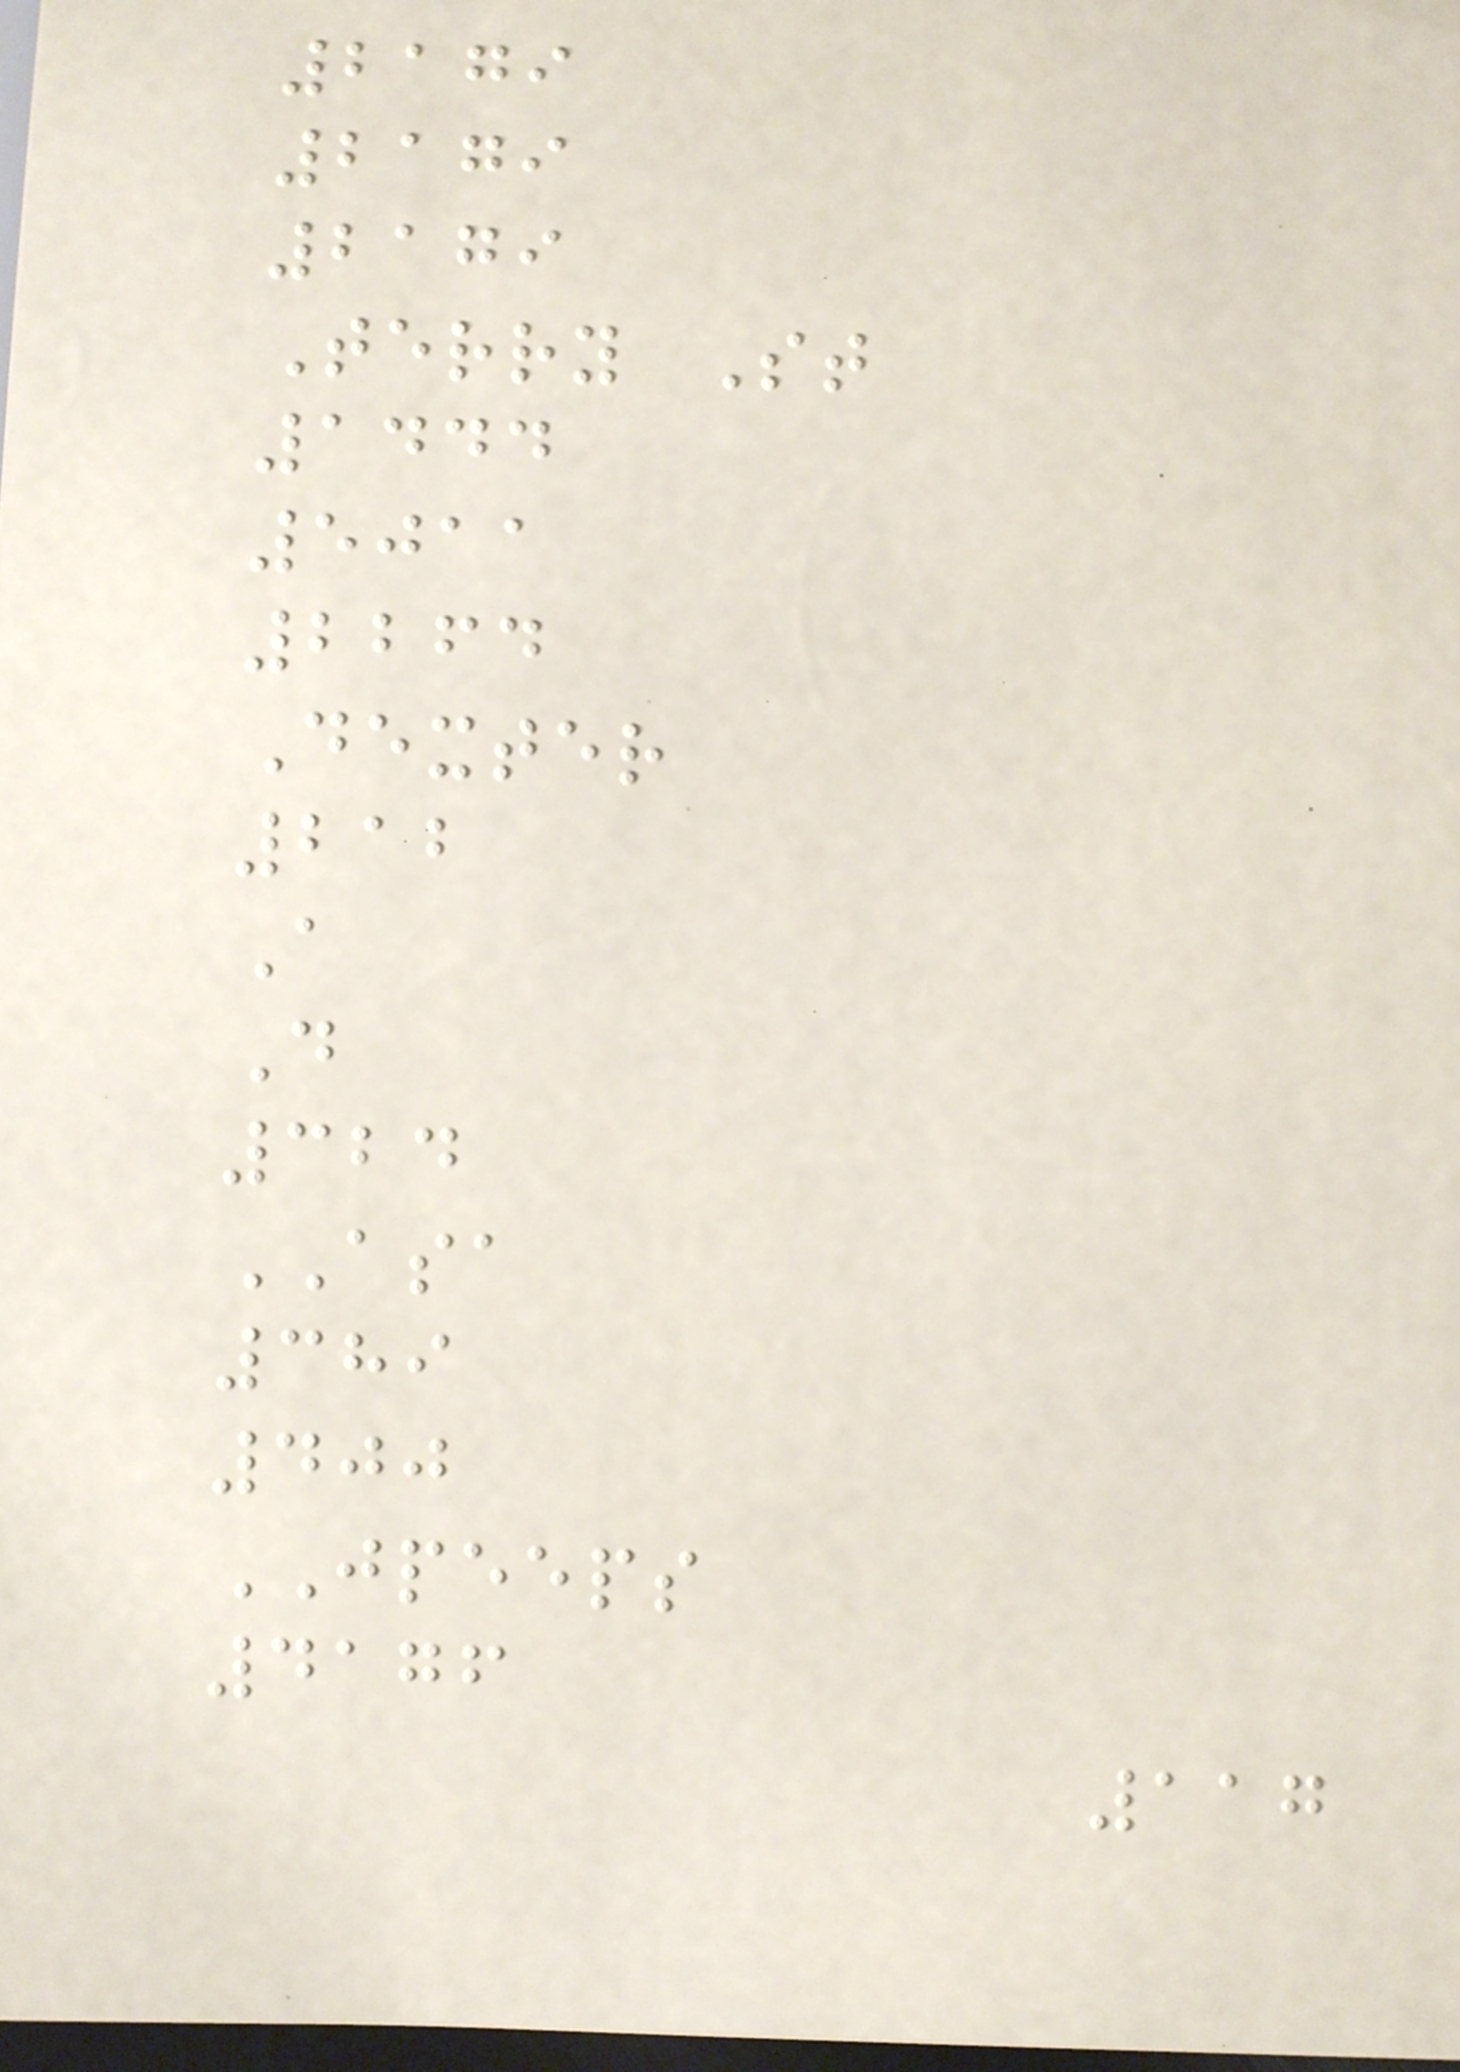2179
2179
2179
Terry St
1444
5011
2264
Dexter
212
A
D
324
ASA
389
400
JPEEPS
4176
117
